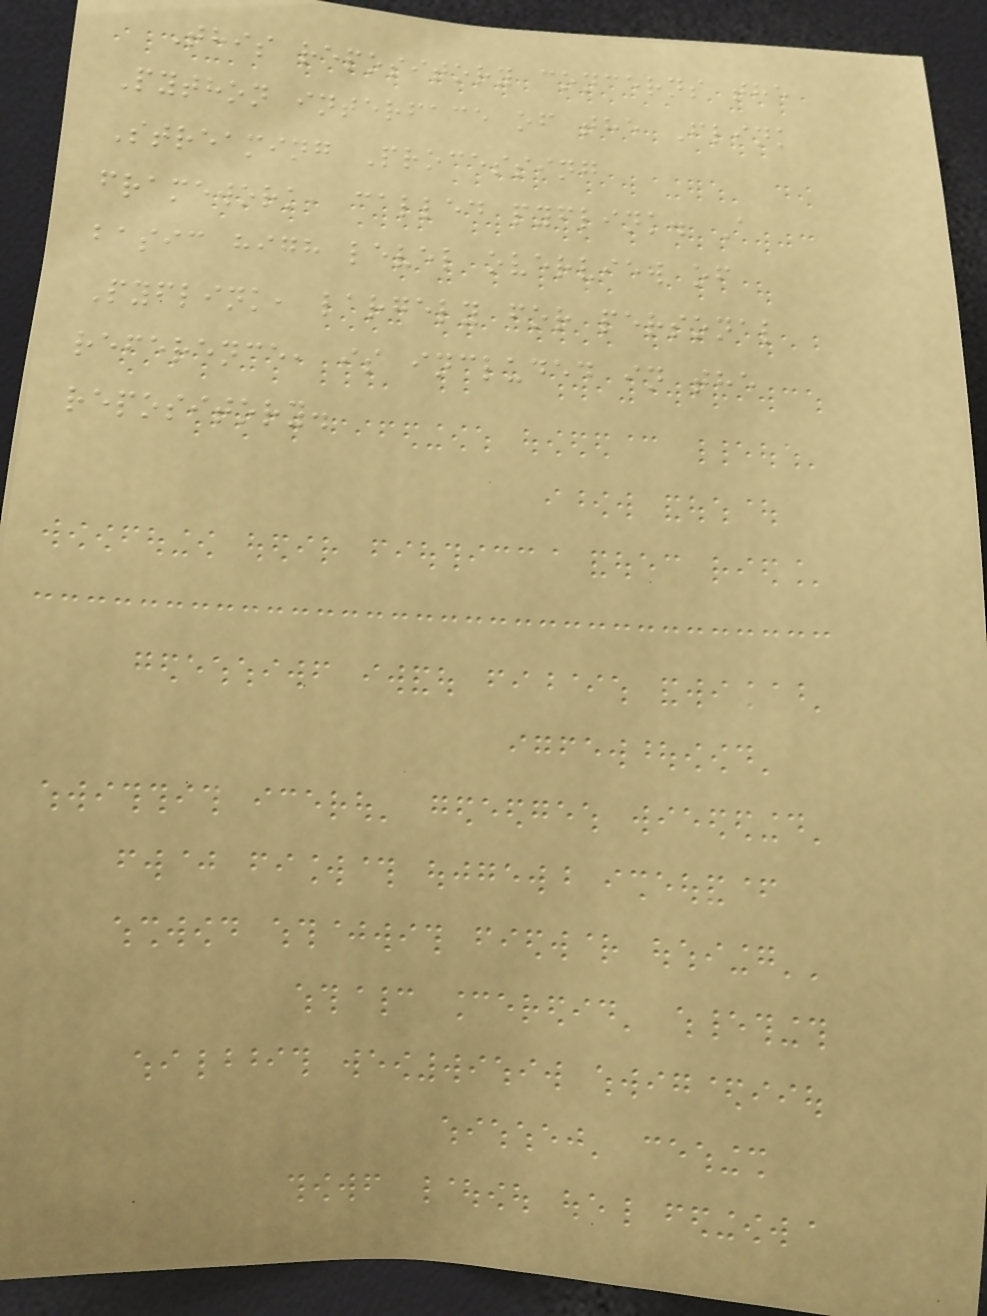This repository concerns the
Python interface of the Flink
Streaming Processing
framework, called pyflink. A
basic high level overview of
Pyflink, largely for personal
reference, is included in the
repository.
